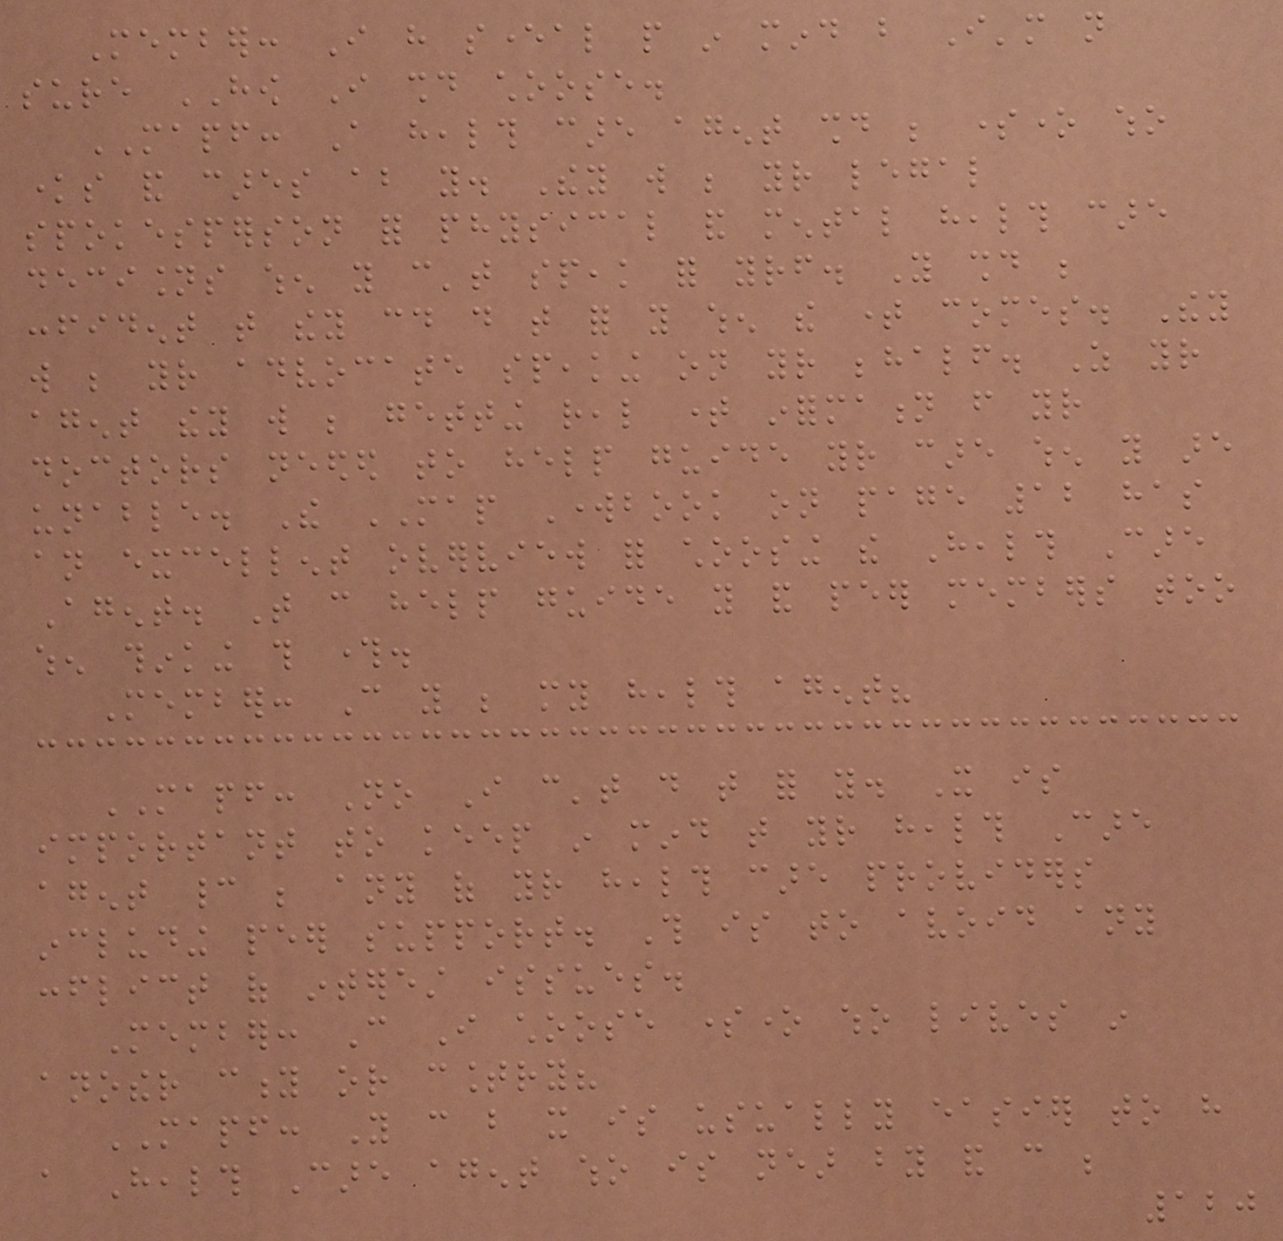Member: I have several people in mind but I'm not
sure HOW I should choose.
MAPF: A health care agent should be someone who
knows and cares about you. They will be your legal
spokesperson for physical and mental health care
decisions when you can't speak for yourself. You should be
confident that they could do that for you when the time comes. They
will be your advocate speaking on your behalf. As your
agent they will be getting real time information from your
doctors needed to help guide your care when you are
unable. The MAP Workbook on page 12 has
an excellent overview for choosing the Health Care
Agent. That can help guide you and peer members too
when thinking this through.
Member: Can you be my health agent?
MAPF: No I can't do that for you. It is
important to keep in mind that your health Care
agent cannot be any of your health care providers
including peer support. This is to avoid any
conflict of interest issues.
Member: Can I choose someone who lives in
another city or country?
MAPF: You can but it is usually easier to have
a Health Care agent who is near by and can be
120
